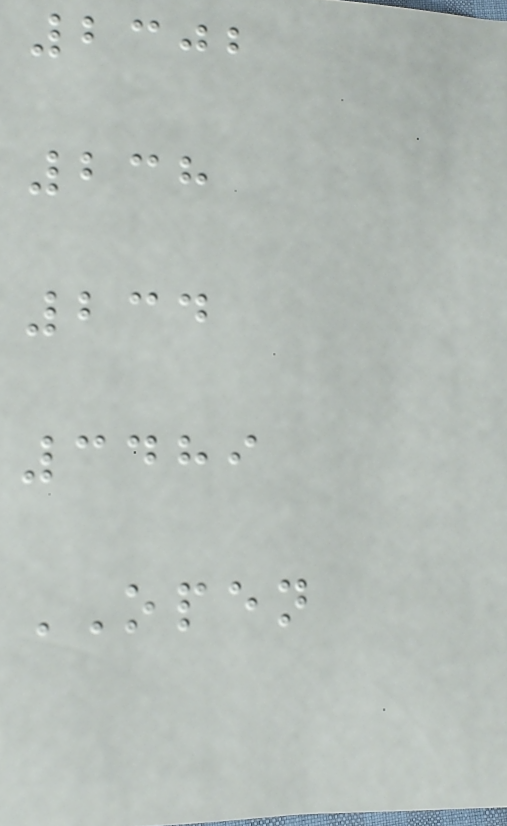2302
238
234
3489
OPEN
